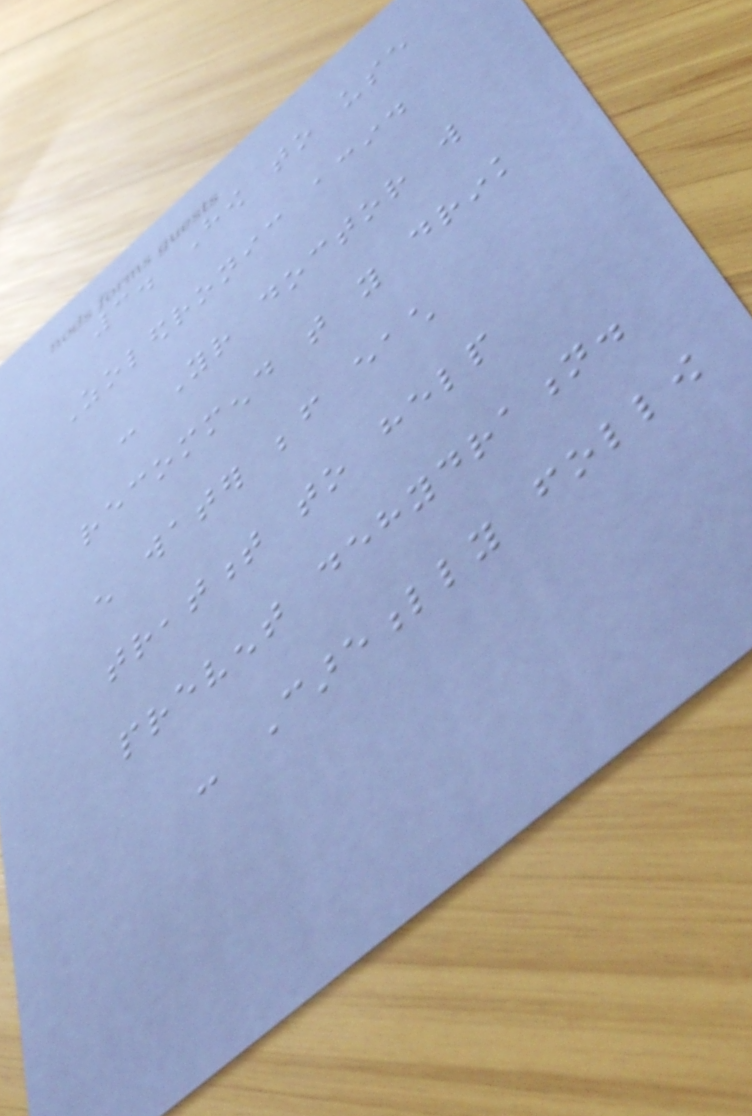3. How to use
Zoledronic acid
- Your doctor will
recommend that you drink
enough water before each
treatment to help
prevent dehydration.
- Carefully follow
